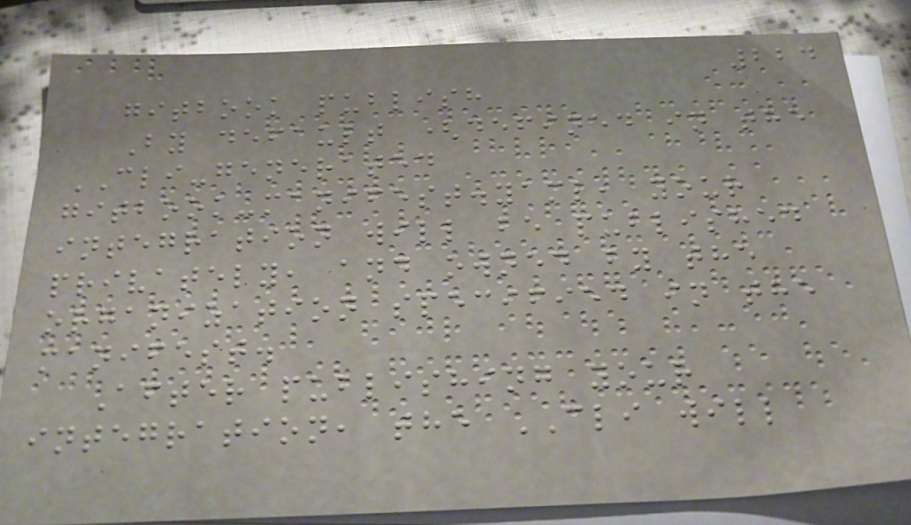224
gitbook publish
By default (defined in the
CLI-generated
gitbook-manifest.yaml, your
integration will be published
privately, and owned by the
organization specified in the
manifest.
After publishing your
integration, the CLI will
